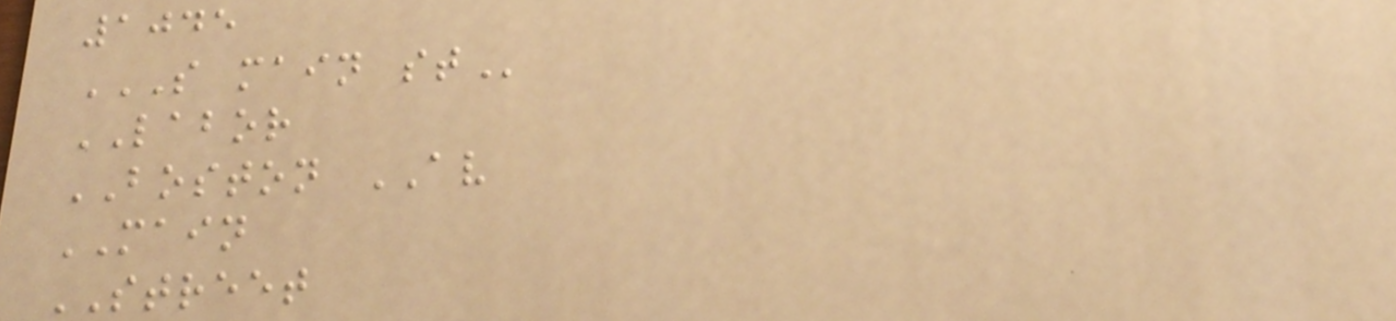1045
S MAIN ST
LABOR
BOSTON AV
MAIN
STREET
